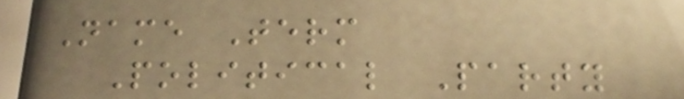Name Term
Political Party
